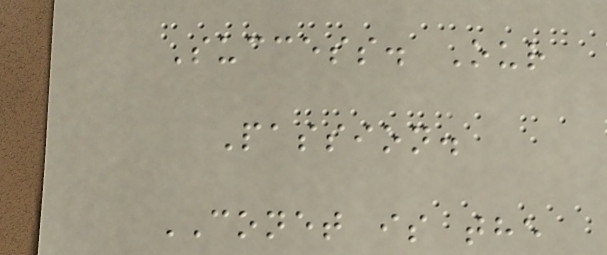Success. Our
Passion.
CONET is the
